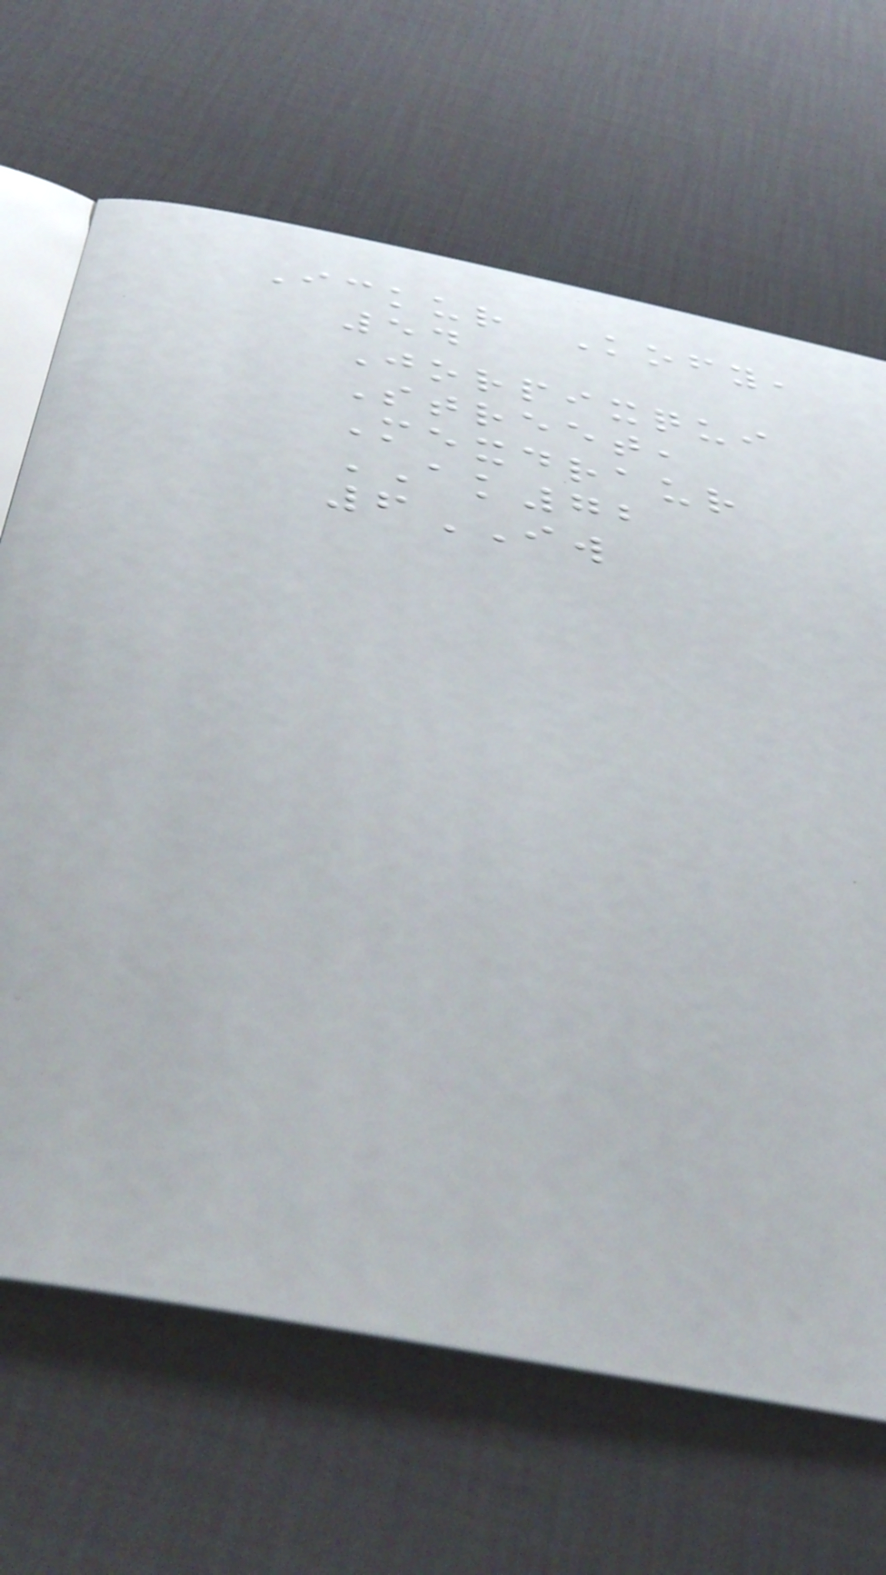Ickur Kofy,
54
Jorpixqui
Street,
Mexdraur
AK72
6IW
